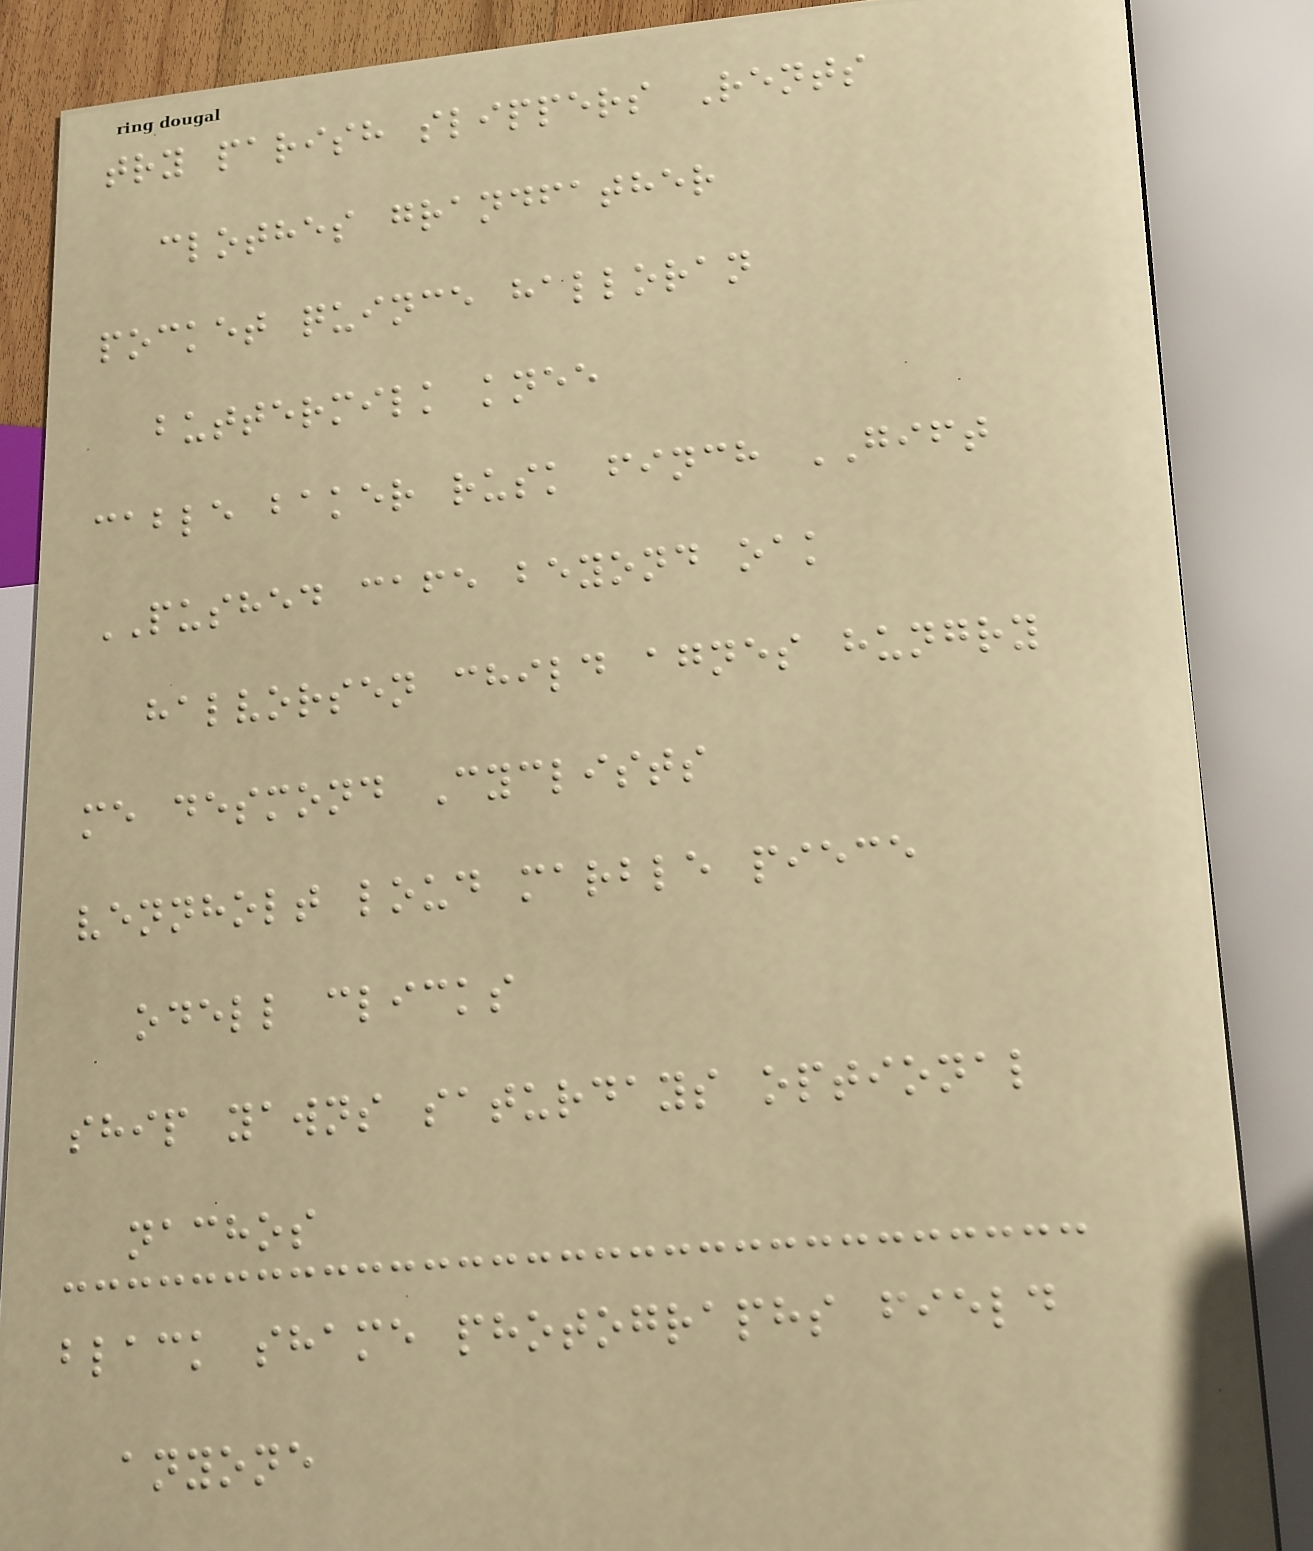try parish slippers Rents
clothes grandfather
pocket quince halloran
buttermilk knee
cable baker rusk finch GIFT
PUSHED cafe beyond oak
halvorsen child agnes hungry
me desmond Cyclists
vennholt loud marble piece
odell clicks
ship yawns saturdays optional
nachos
black shame photographs field
anyone
